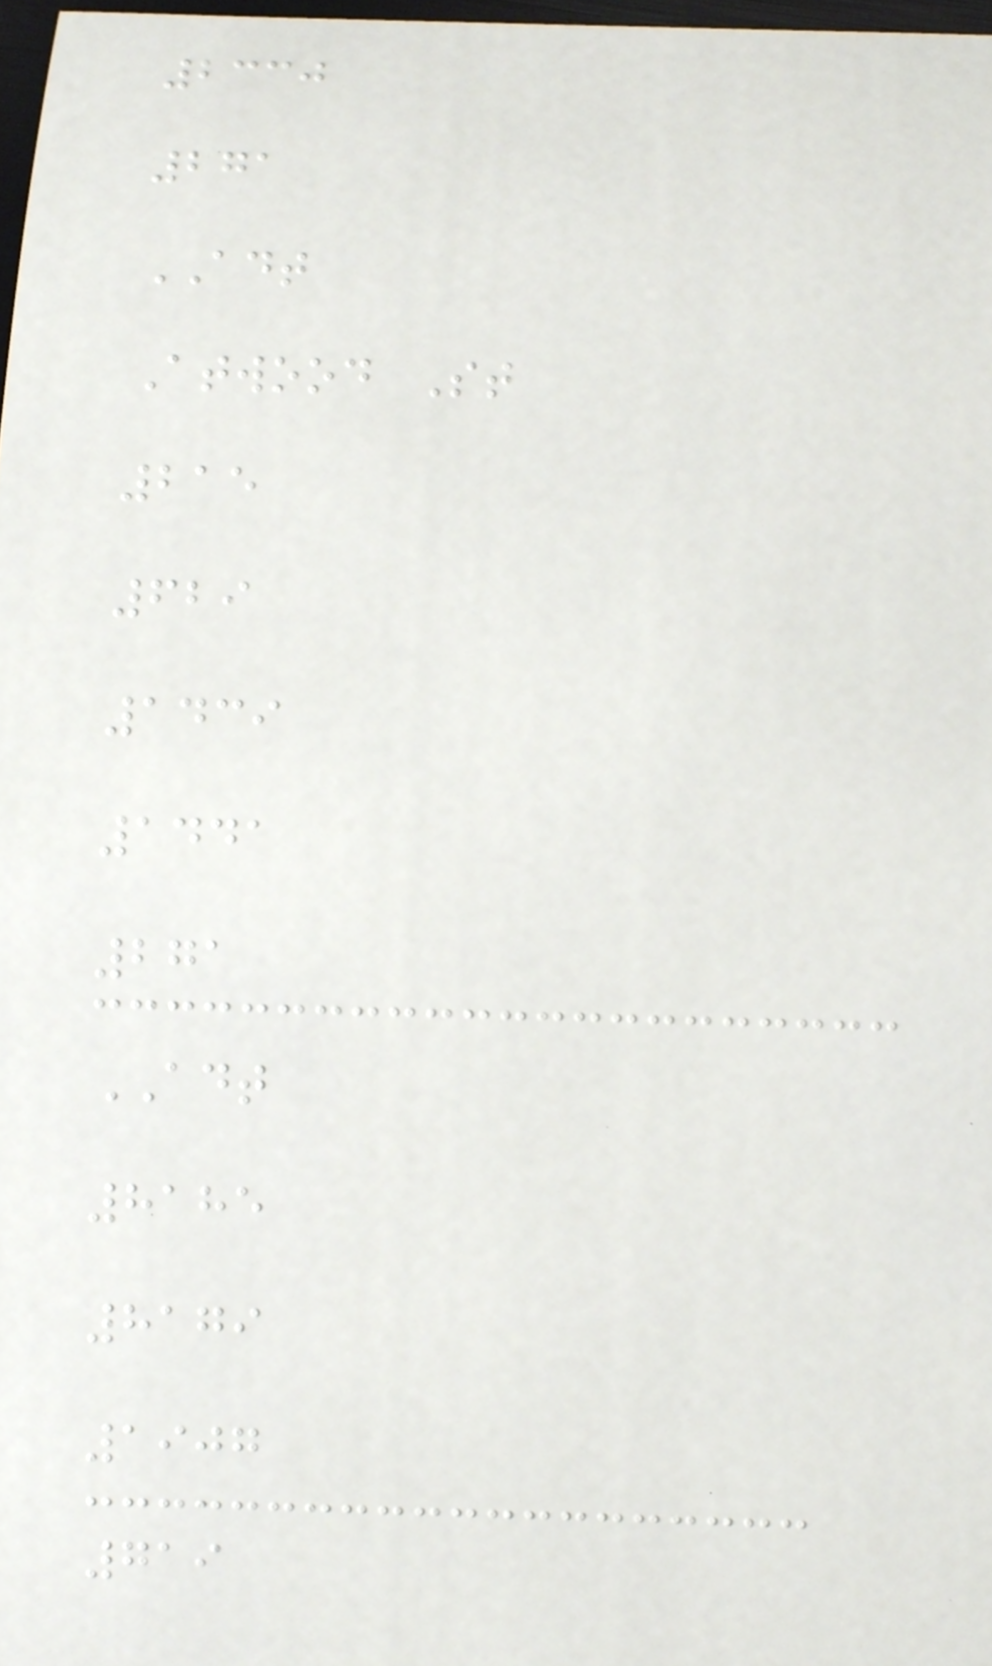2330
271
ADT
Atwood St
215
629
1439
1441
271
ADT
8185
8179
1907
719
